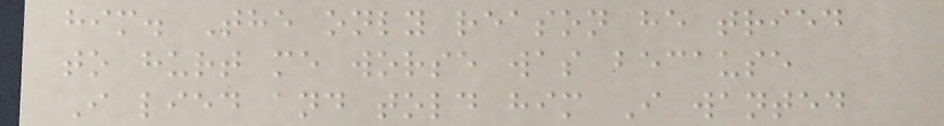him. The only reason he tried
to hurt me worse was because
I lied and told him I wanted
